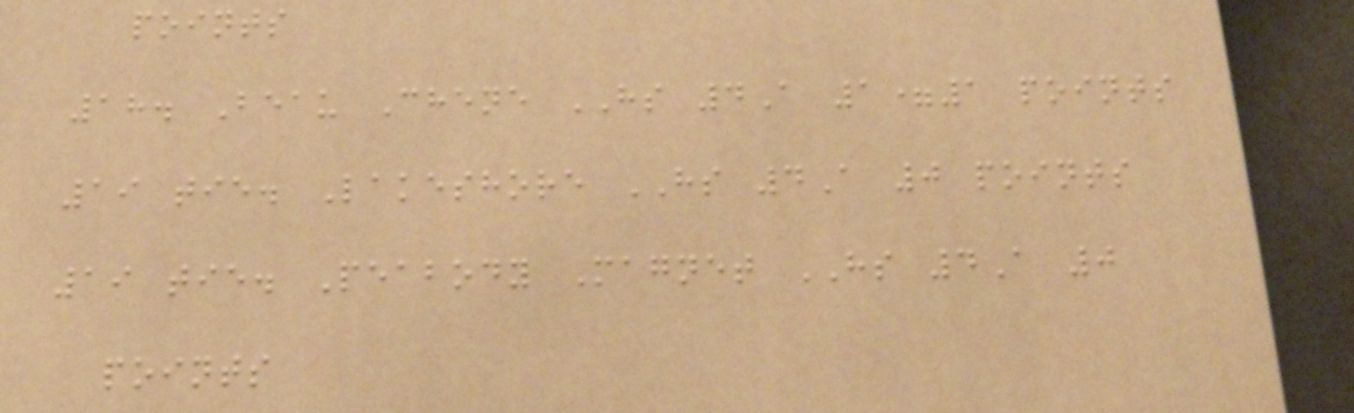points
18. Beau Chene HS 4A 1=1 points
19 tie. Lakeshore HS 4A 0 points
19 tie. Peabody Magnet HS 4A 0
points
